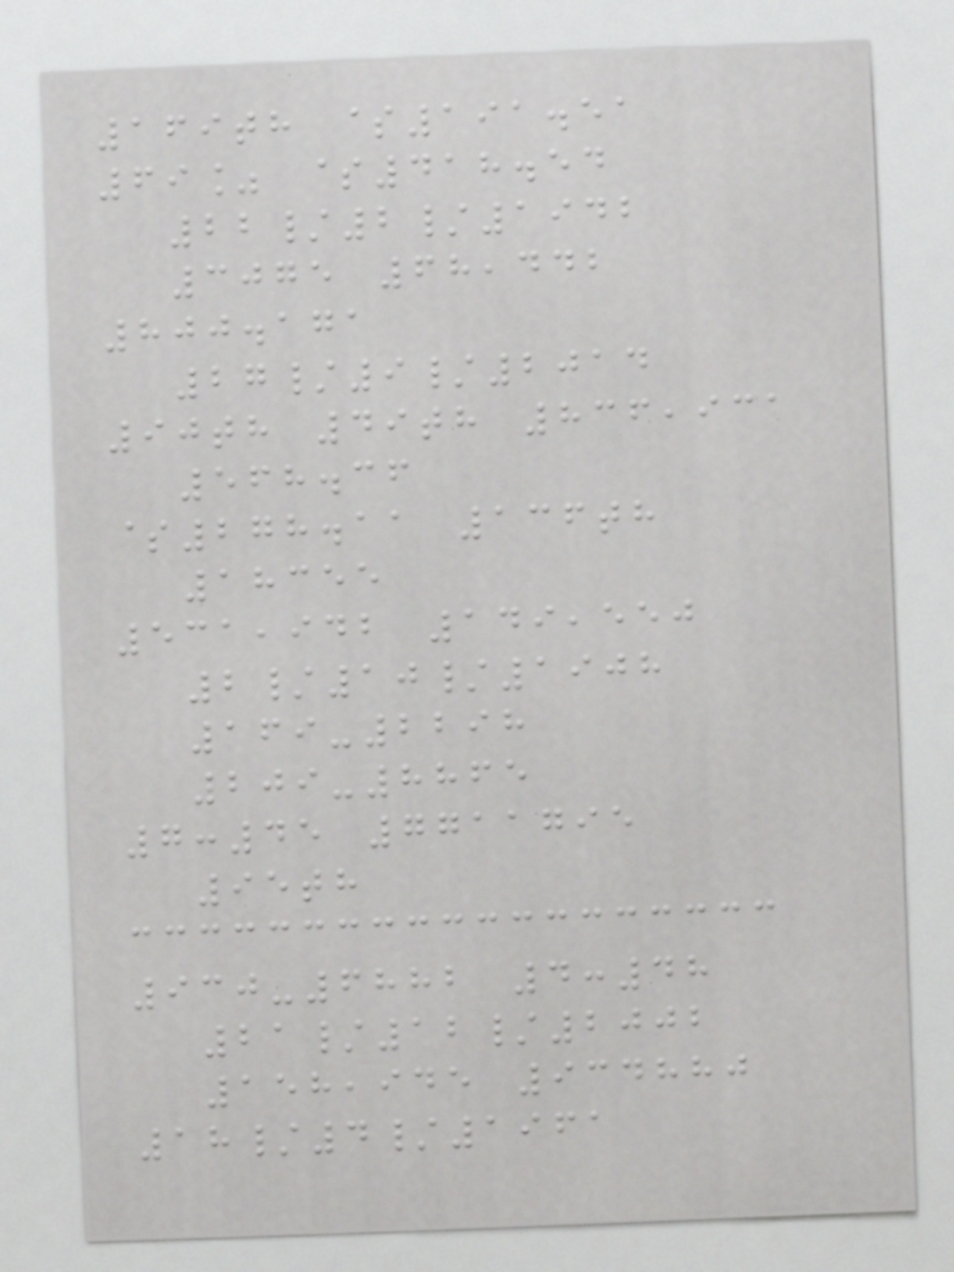169th $191.51
69% $418.54
22/2/1942
3075 68,442
800.171
27/9/2014
90th 49th 836,931
568.36
$278.11 136th
18355
531,942 149,550
2/10/1908
169-2298
209-8865
7:45 7711795
95th
930-6882 4:48
21/12/2002
158,945 934880
18/4/1961
